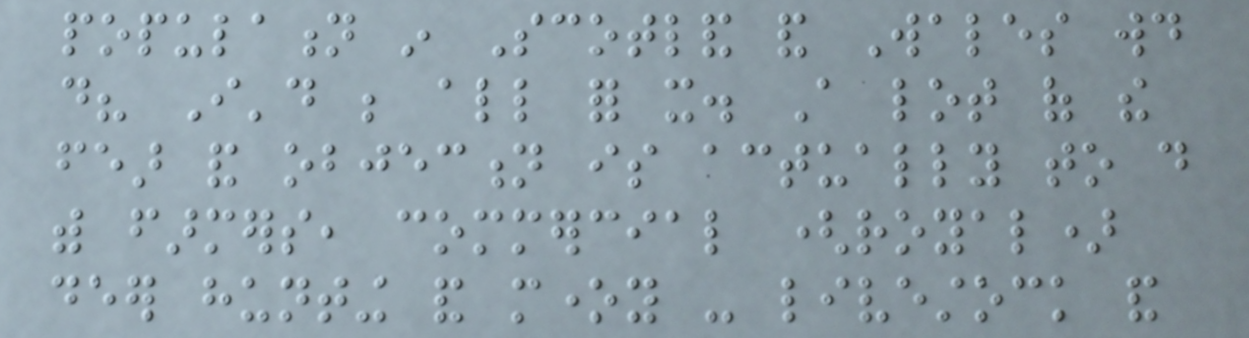population in Scotland and Wales would
do? I'd be all for it. A lot of the
fear and objection is actually to do
with farmers, commercial (royal)
deer hunting and money - livestock and
